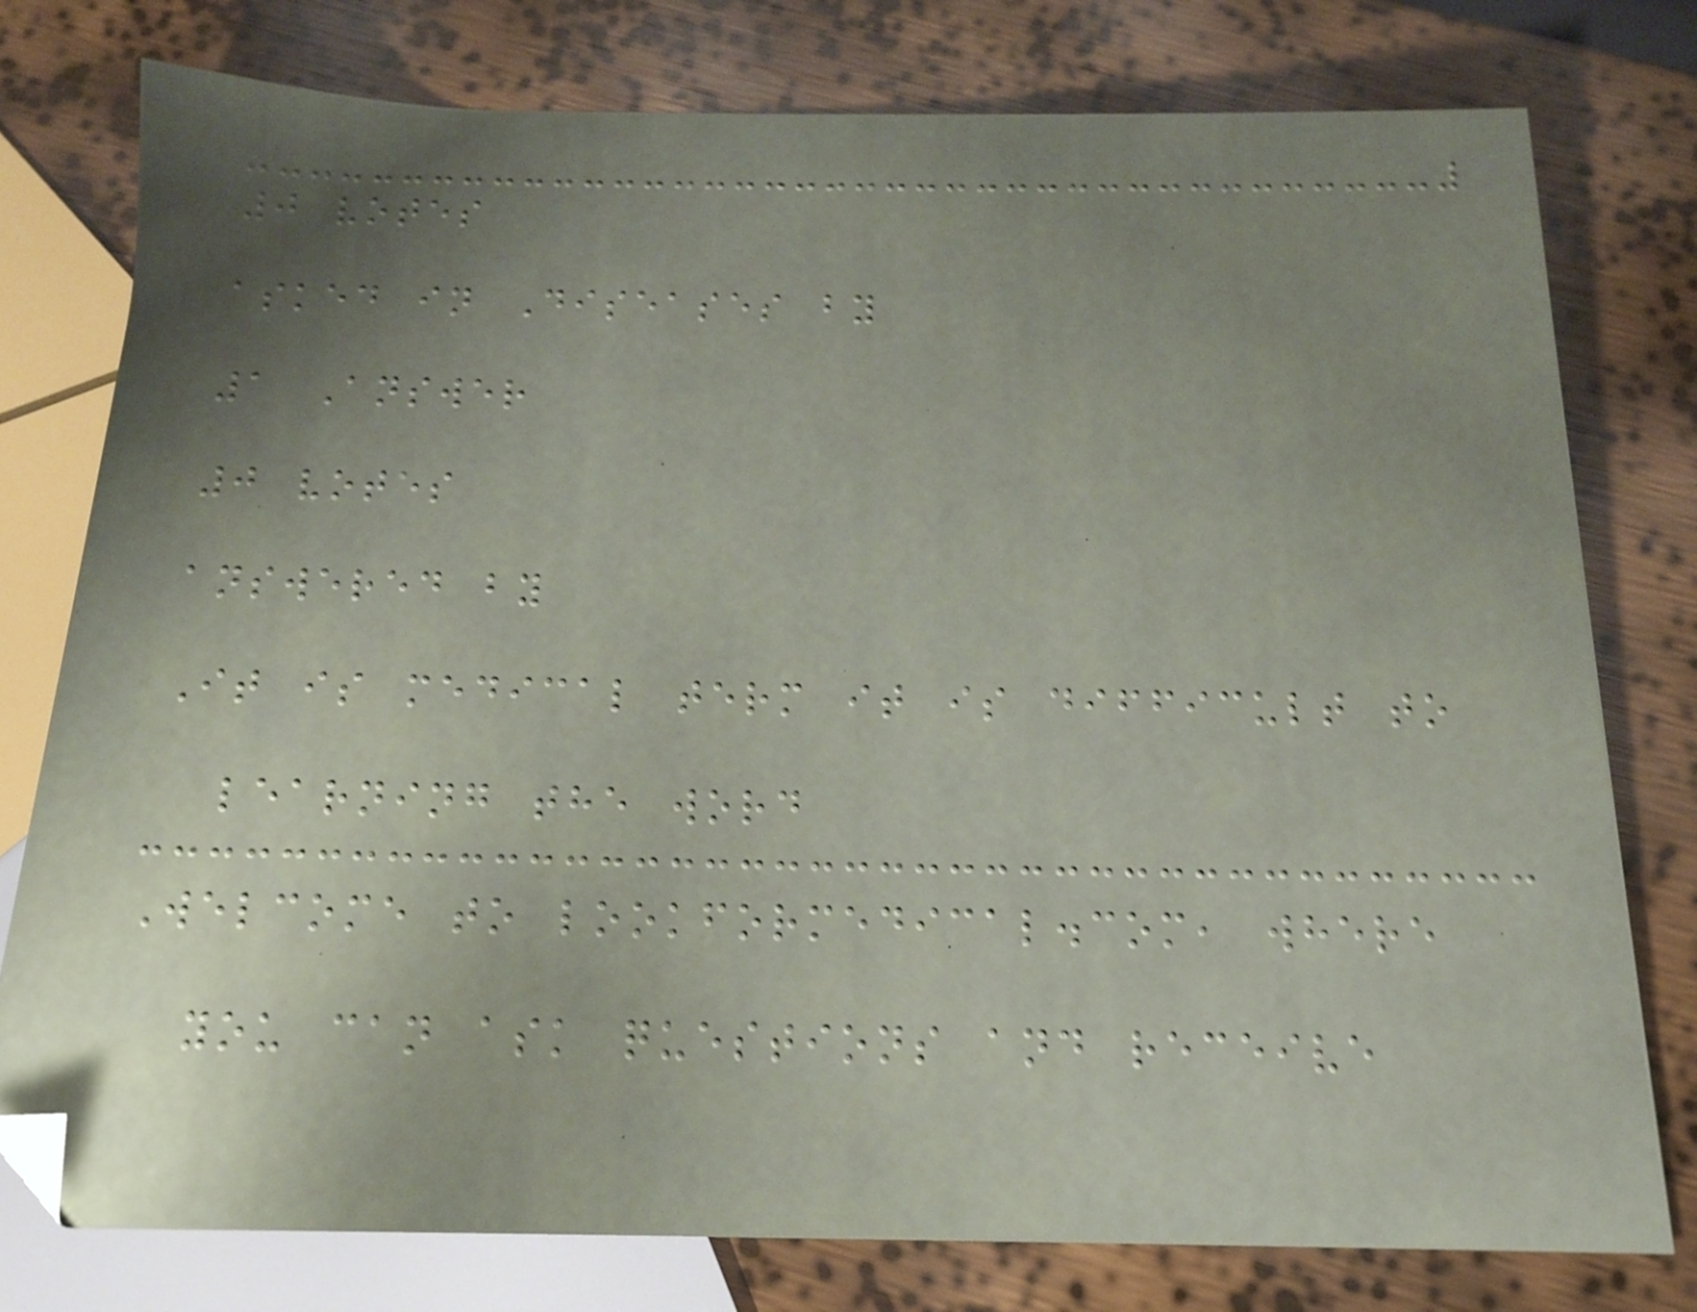0 votes
asked in Diseases by
1 Answer
0 votes
answered by
It is medical term it is difficult to
learning the word
Welcome to lookformedical.com, where
you can ask questions and receive
